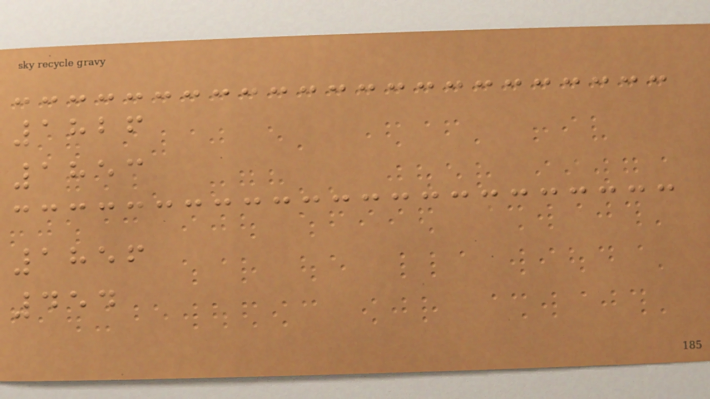1826
1853
1856
454
